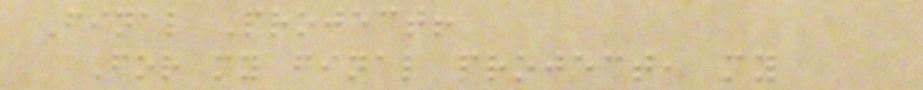Final Project!
For my final project, my
